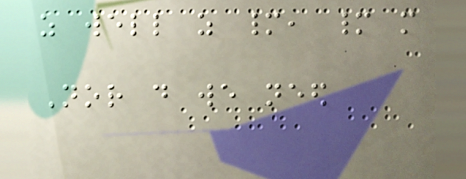as well as many, many more
Nor do we need
